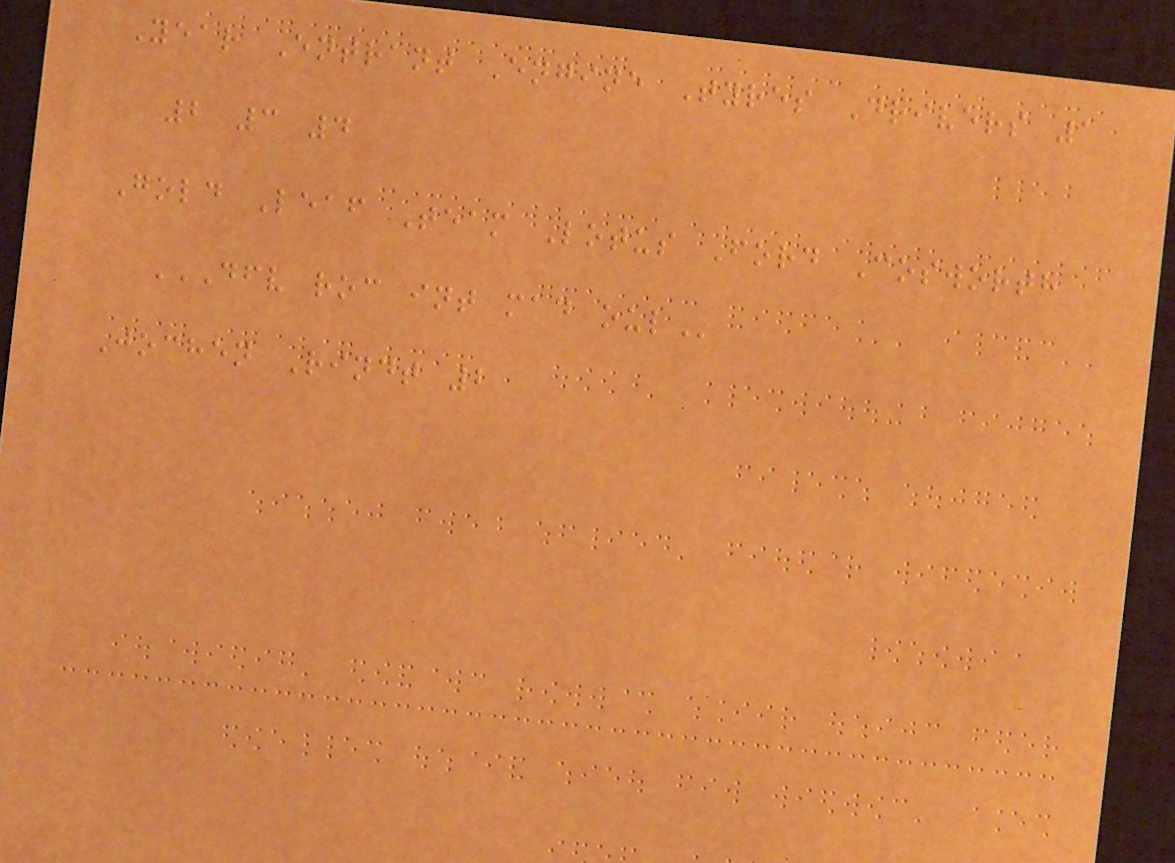Year Entrant Engine Tyres Drivers 1
2 3 4
Gold Leaf Team Lotus Ford Cosworth
DFV ROC INT MAD OUL
Jochen Rindt 2
